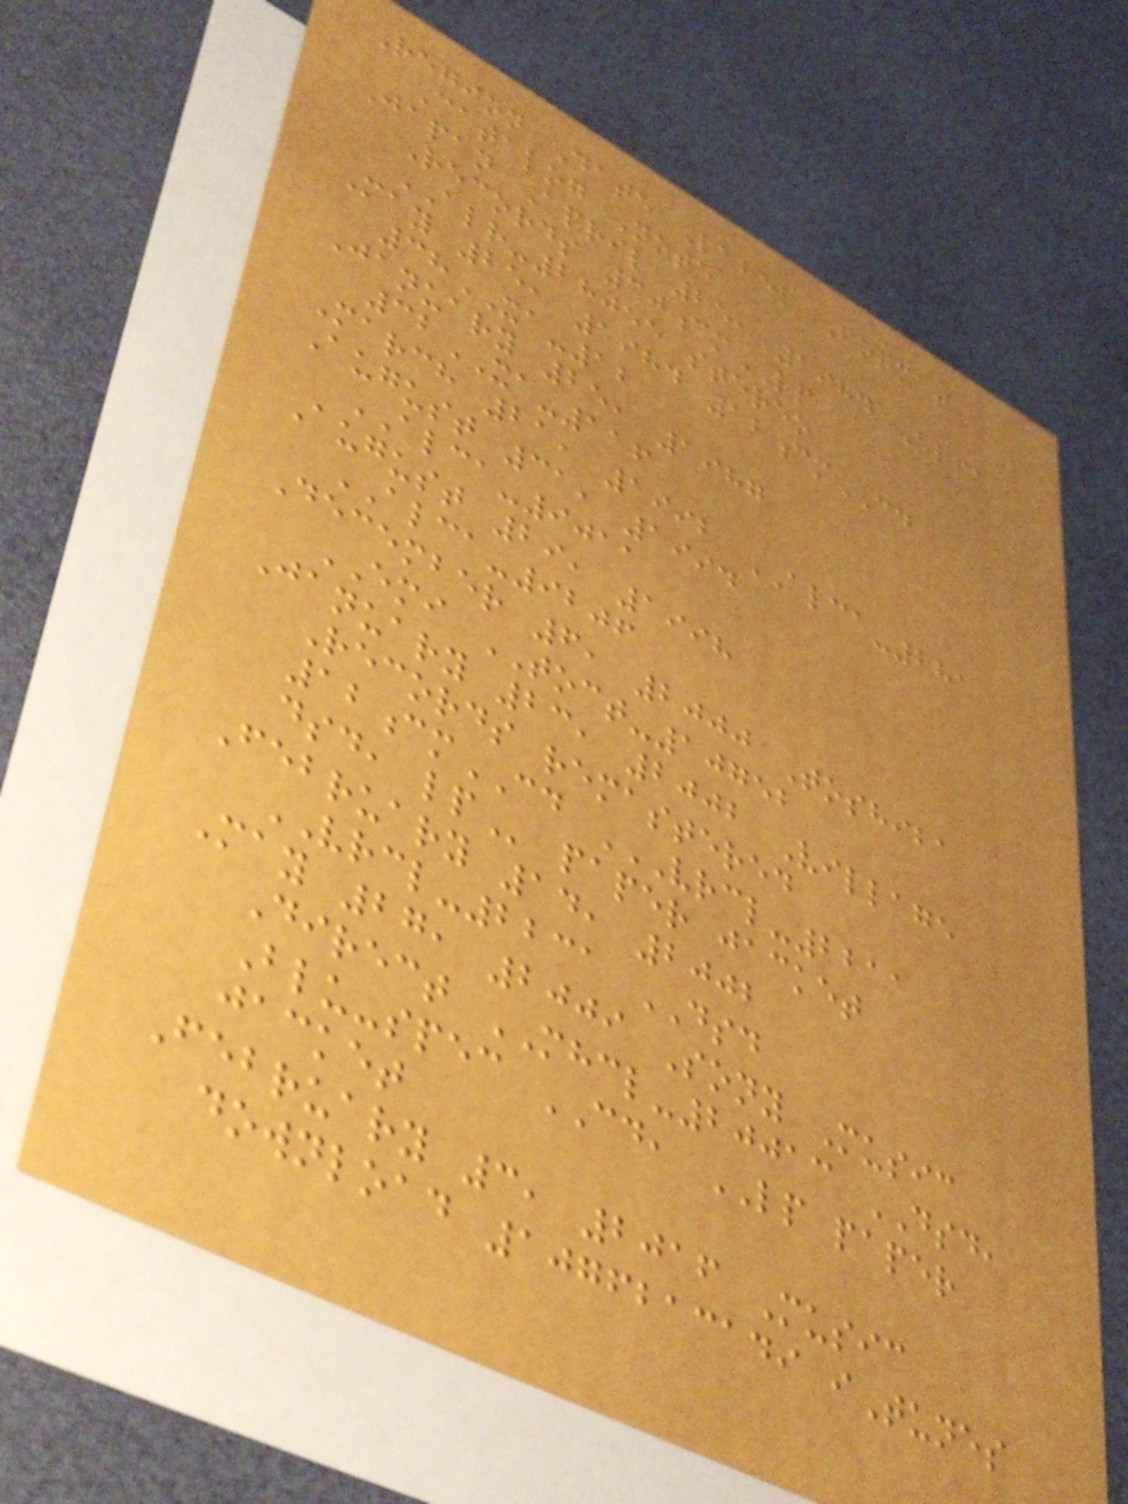Region Date Label Format
Catalog Note
Japan April 25, 1984 Alfa
Records 30cmLP
ALR-28055 stereo
May 25, 1984 12cmCD
38XA-12
January 25, 1987
32XA-116
March 21, 1992 ALCA-281
August 31, 1994
ALCA-9011
August 29, 1998
ALCA-9206
December 6, 2000 Toshiba
EMI TOCT-10752
January 23, 2002 Village
Records remastered
12cmCD VRCL-2211
DSD, LP paper jacket
February 14, 2002
VRCL-2231 DSD
May 27, 2009 Sony Music
Direct MHCL-20013 DSD,
Blu-spec CD, LP paper
jacket
February 3, 2016 Music
download 1076213149 iTunes
